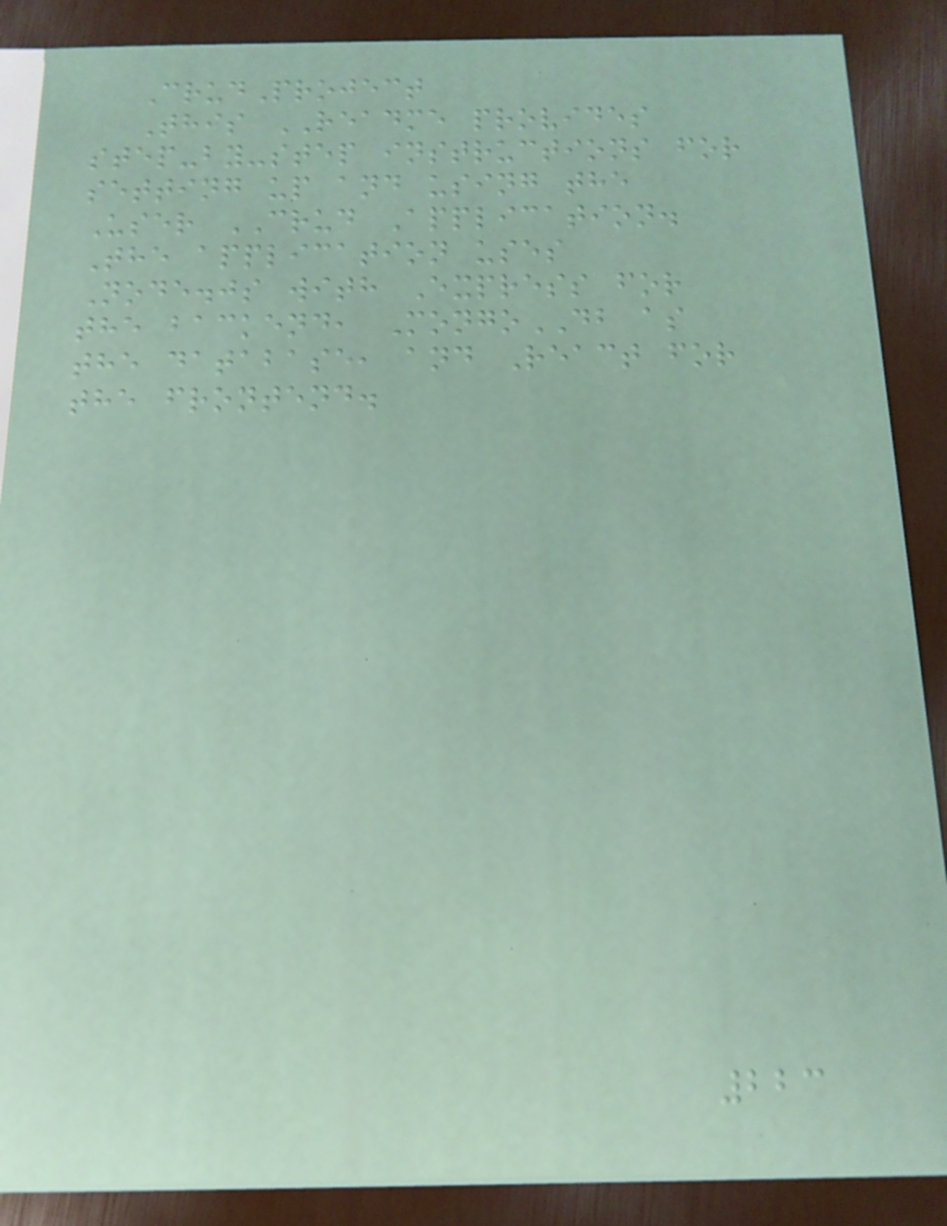CrudProject
This README provides
step-by-step instructions for
setting up and using the
User CRUD Application.
The application uses
Node.js with Express for
the backend, MongoDB as
the database, and React for
the frontend.
223
